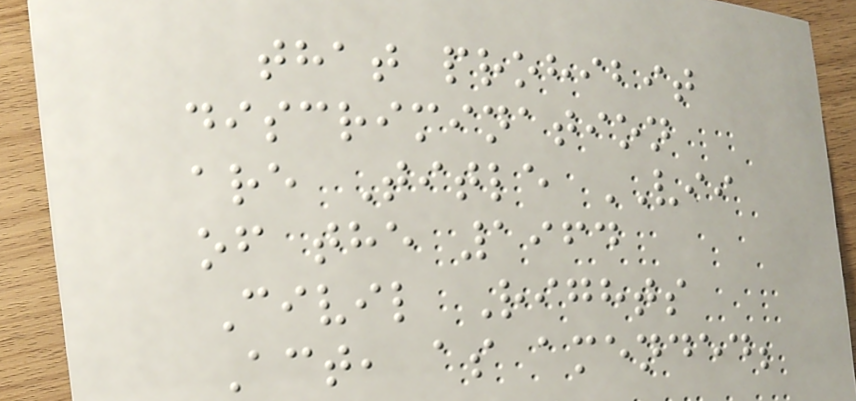that prohibit
discrimination
are Title VII
of the 1964
Civil Rights
Act, as amended;
